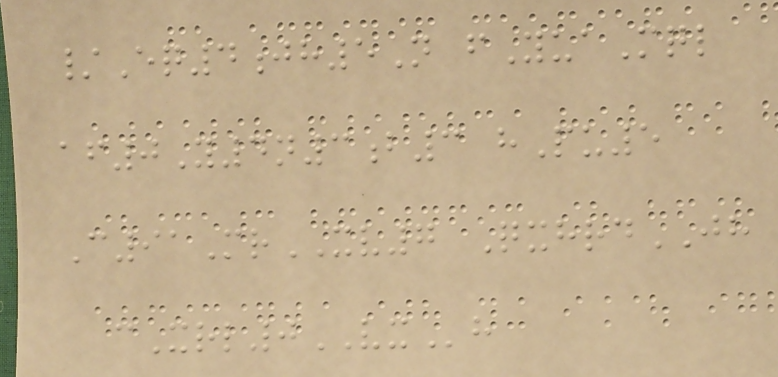/Eq4jh5N fYuaMql
af0Y4n3b3 hPu5
C91MrXV7 QxhrdJH
cXrl0VXh
